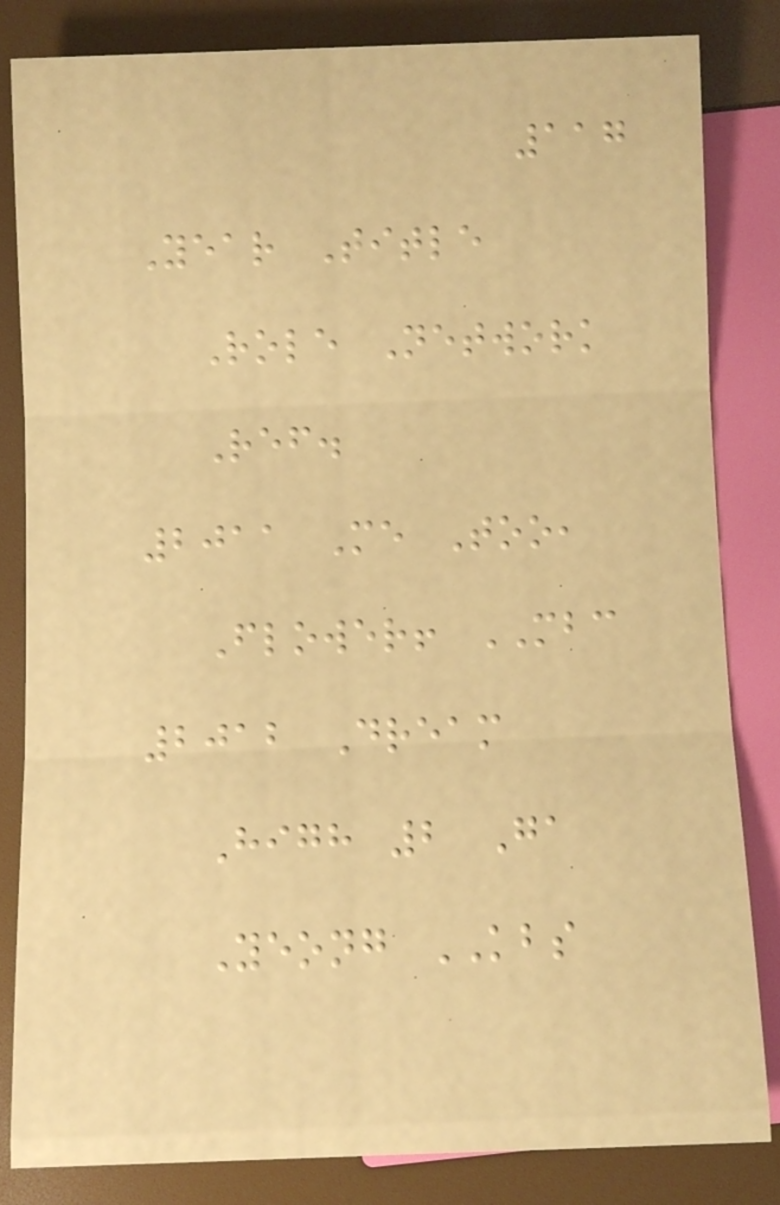117
Year Title
Role Network
Ref.
2011 Me Too,
Flower! MBC
2012 Dream
High 2 Ga
Yeong KBS
